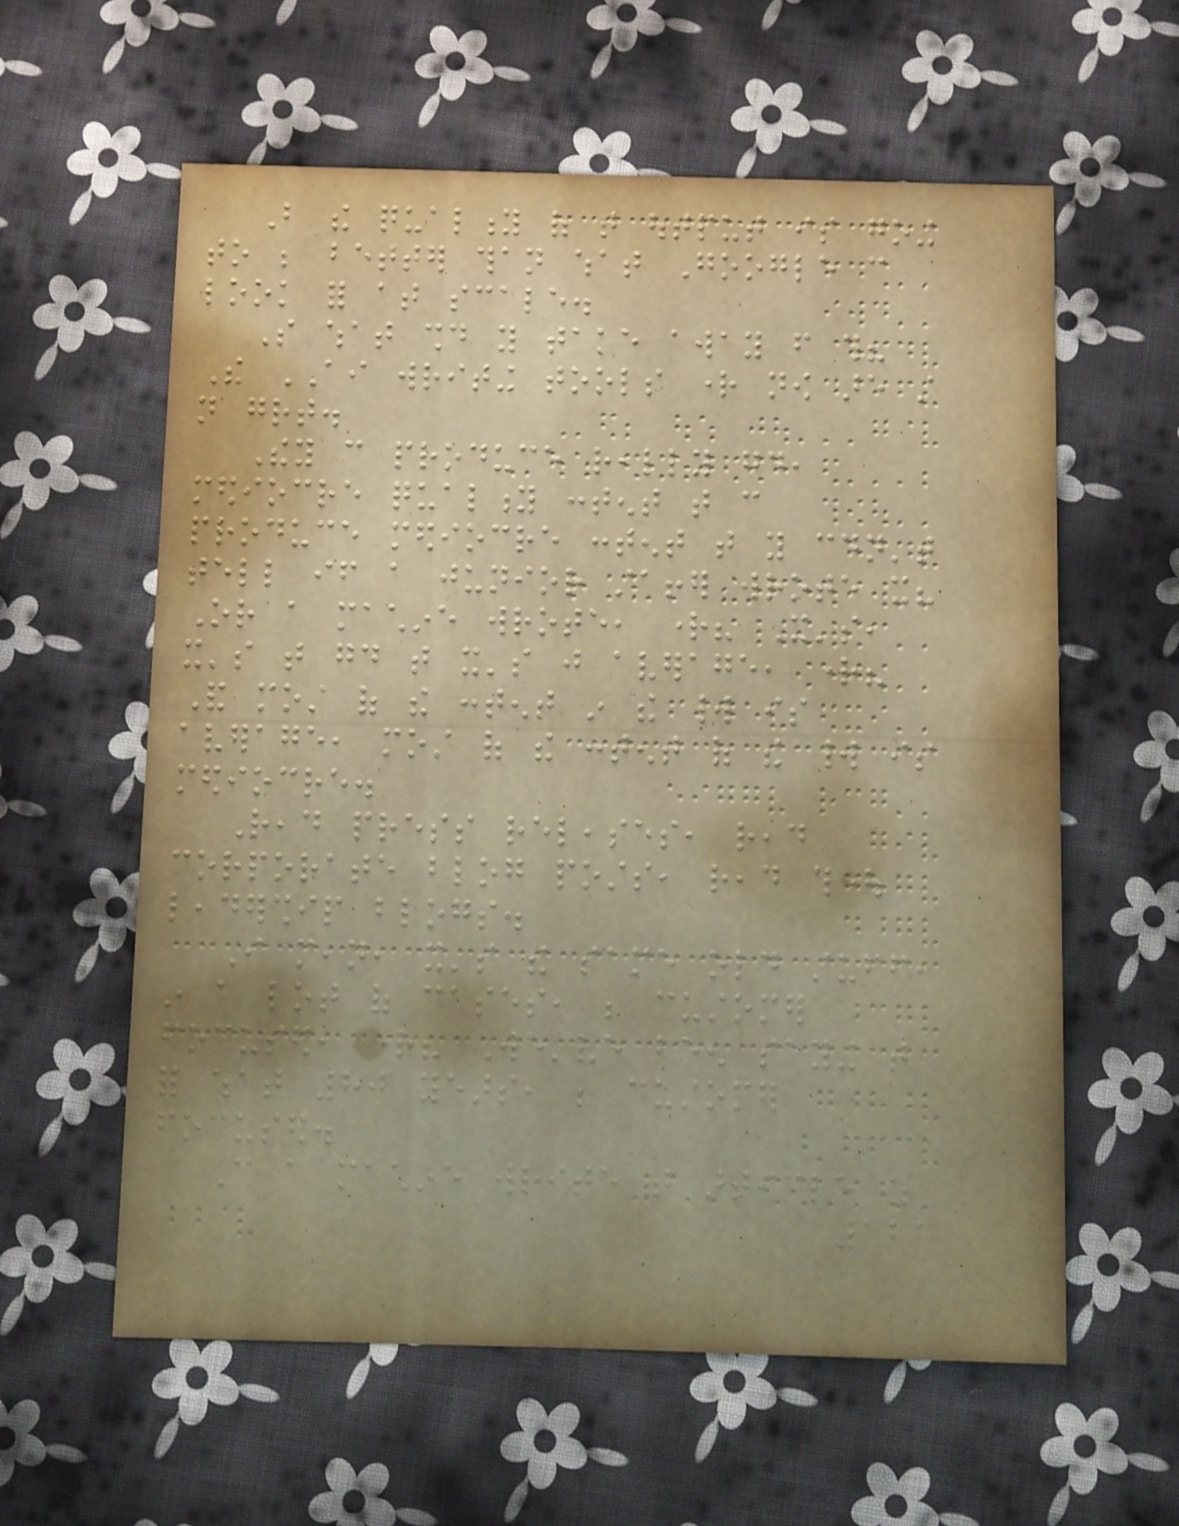But the quality of that output is going
to be better than what Google can
look for at scale.
So what should you take away from this?
The AI writing tools right now are still
not great.
They can produce really good,
mediocre quality content that can
produce mediocre content that you couldn't
tell if a junior staffer wrote it?
Or a machine wrote, right? It's,
it's that good that it's just average, right?
And most of the content in the world is
average, most of the content of the world is
mediocre.
Read press releases, read
corporate blog posts, read thought
leadership blogs.
I mean, it's the same old stuff,
in a lot of cases, be customer
focused, right? We've been saying that
for what 80 years, be customer
focused.
Can a machine write that article as
121
